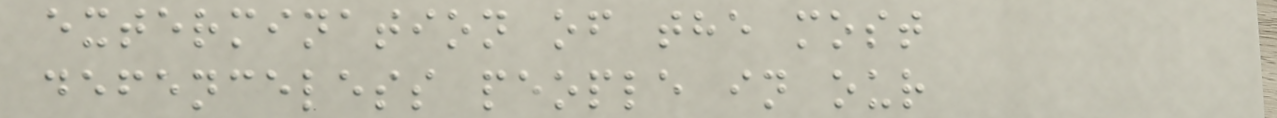extermination of the most
defenceless people in our
